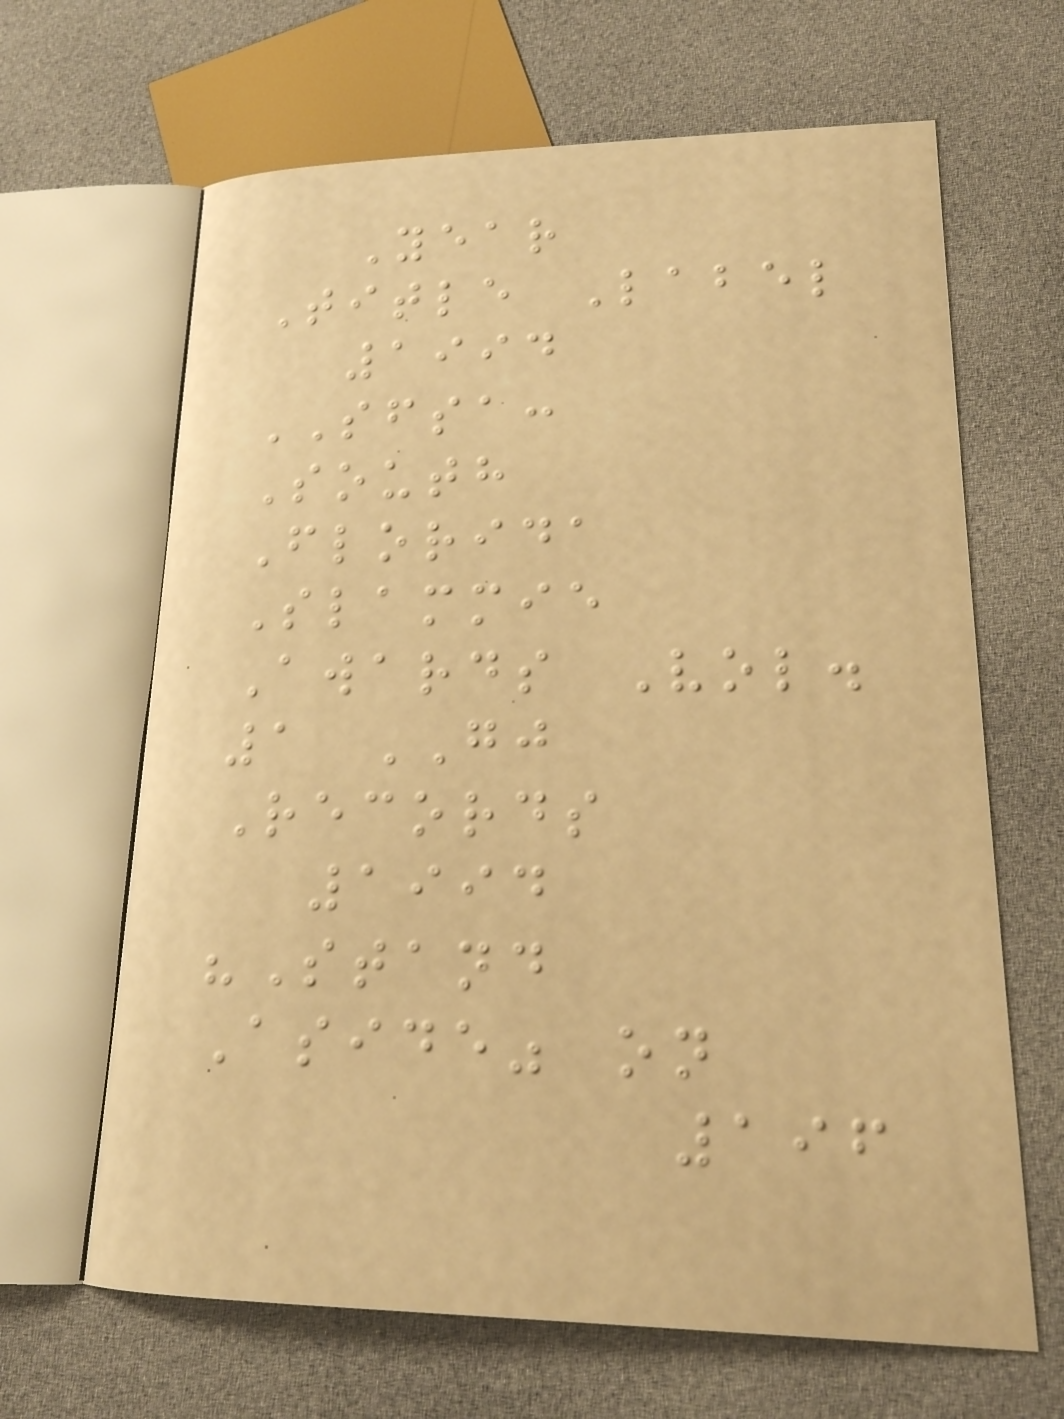Year
Title Label
1994
SFSA:
South
Florida
Slammie
Awards Vol.
1 GJ
Records
1994
"Stand
Aside" on
196
